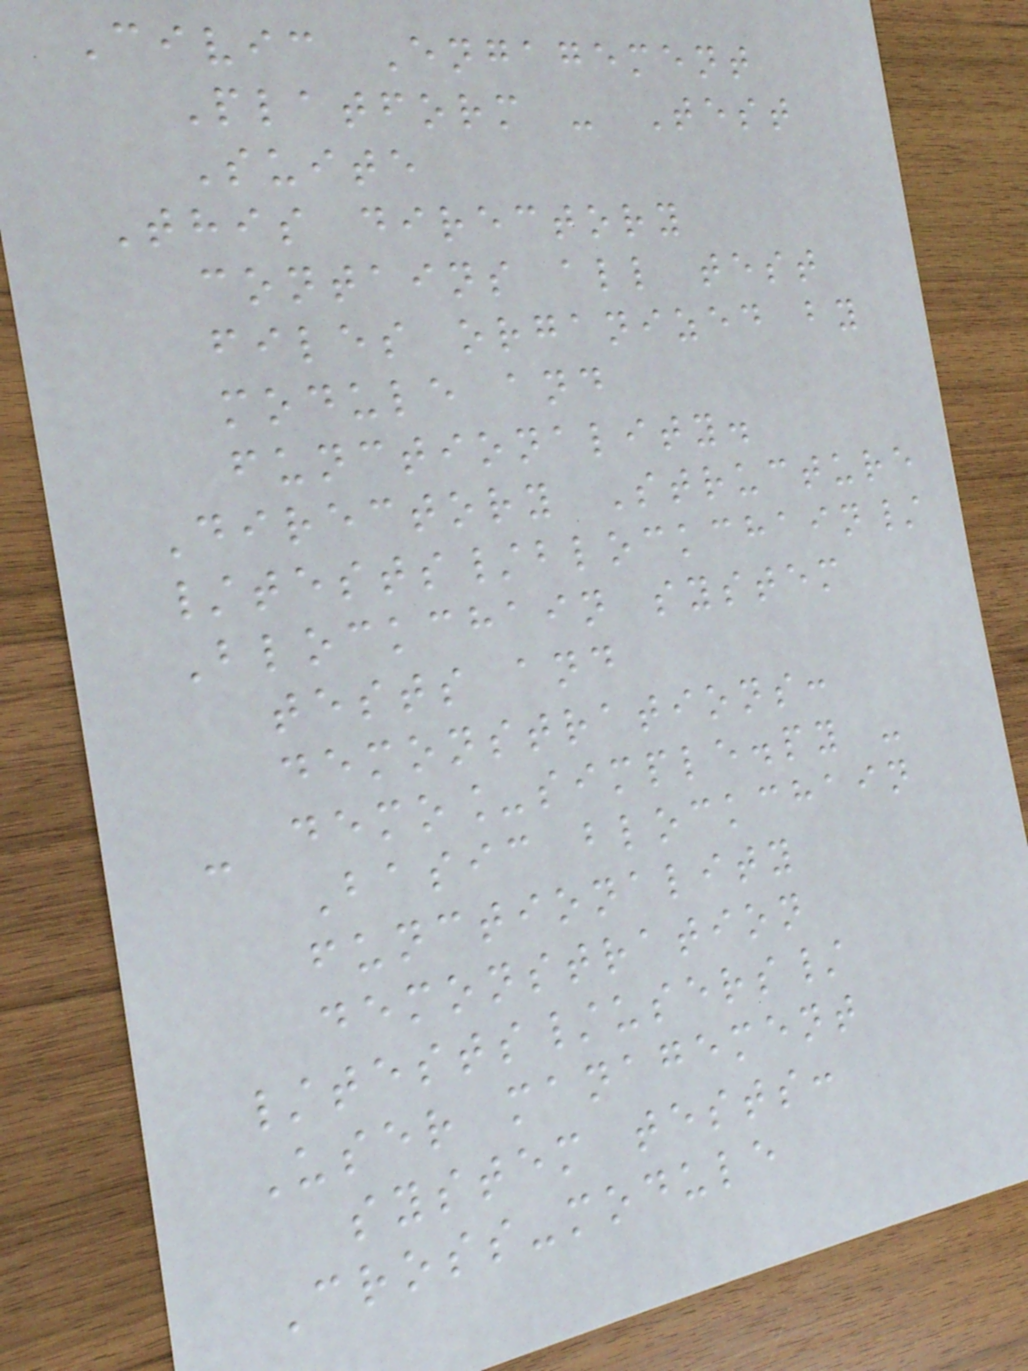Civic Engagement
Platform - Test
Suite
This directory
contains all test
files organized by
module and
functionality.
Directory Structure
/tests/blockchain/
Blockchain system
tests and
demonstrations:
- demo_simple.py -
Basic blockchain
functionality
demonstration
/tests/users/
User management
system tests:
Cross-module
